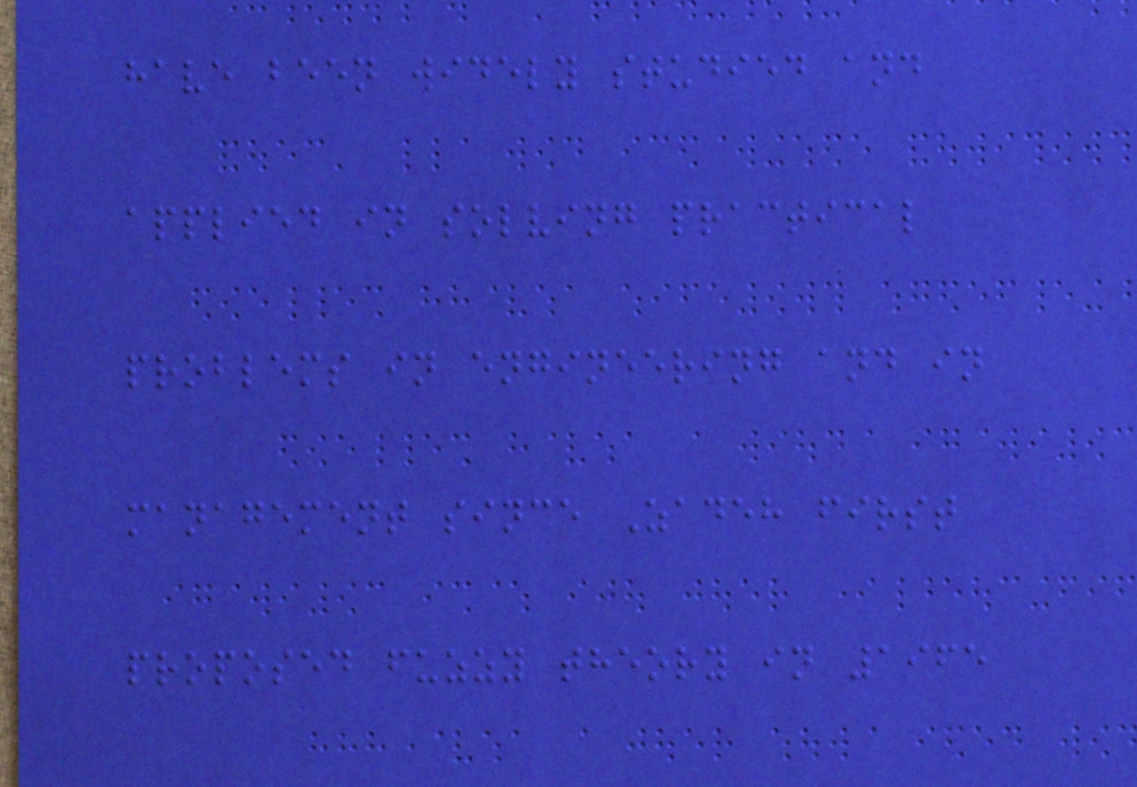have been widely studied and
applied in solving practical
problems in engineering and in
management since Zadeh first
proposed fuzzy theory in 1965
